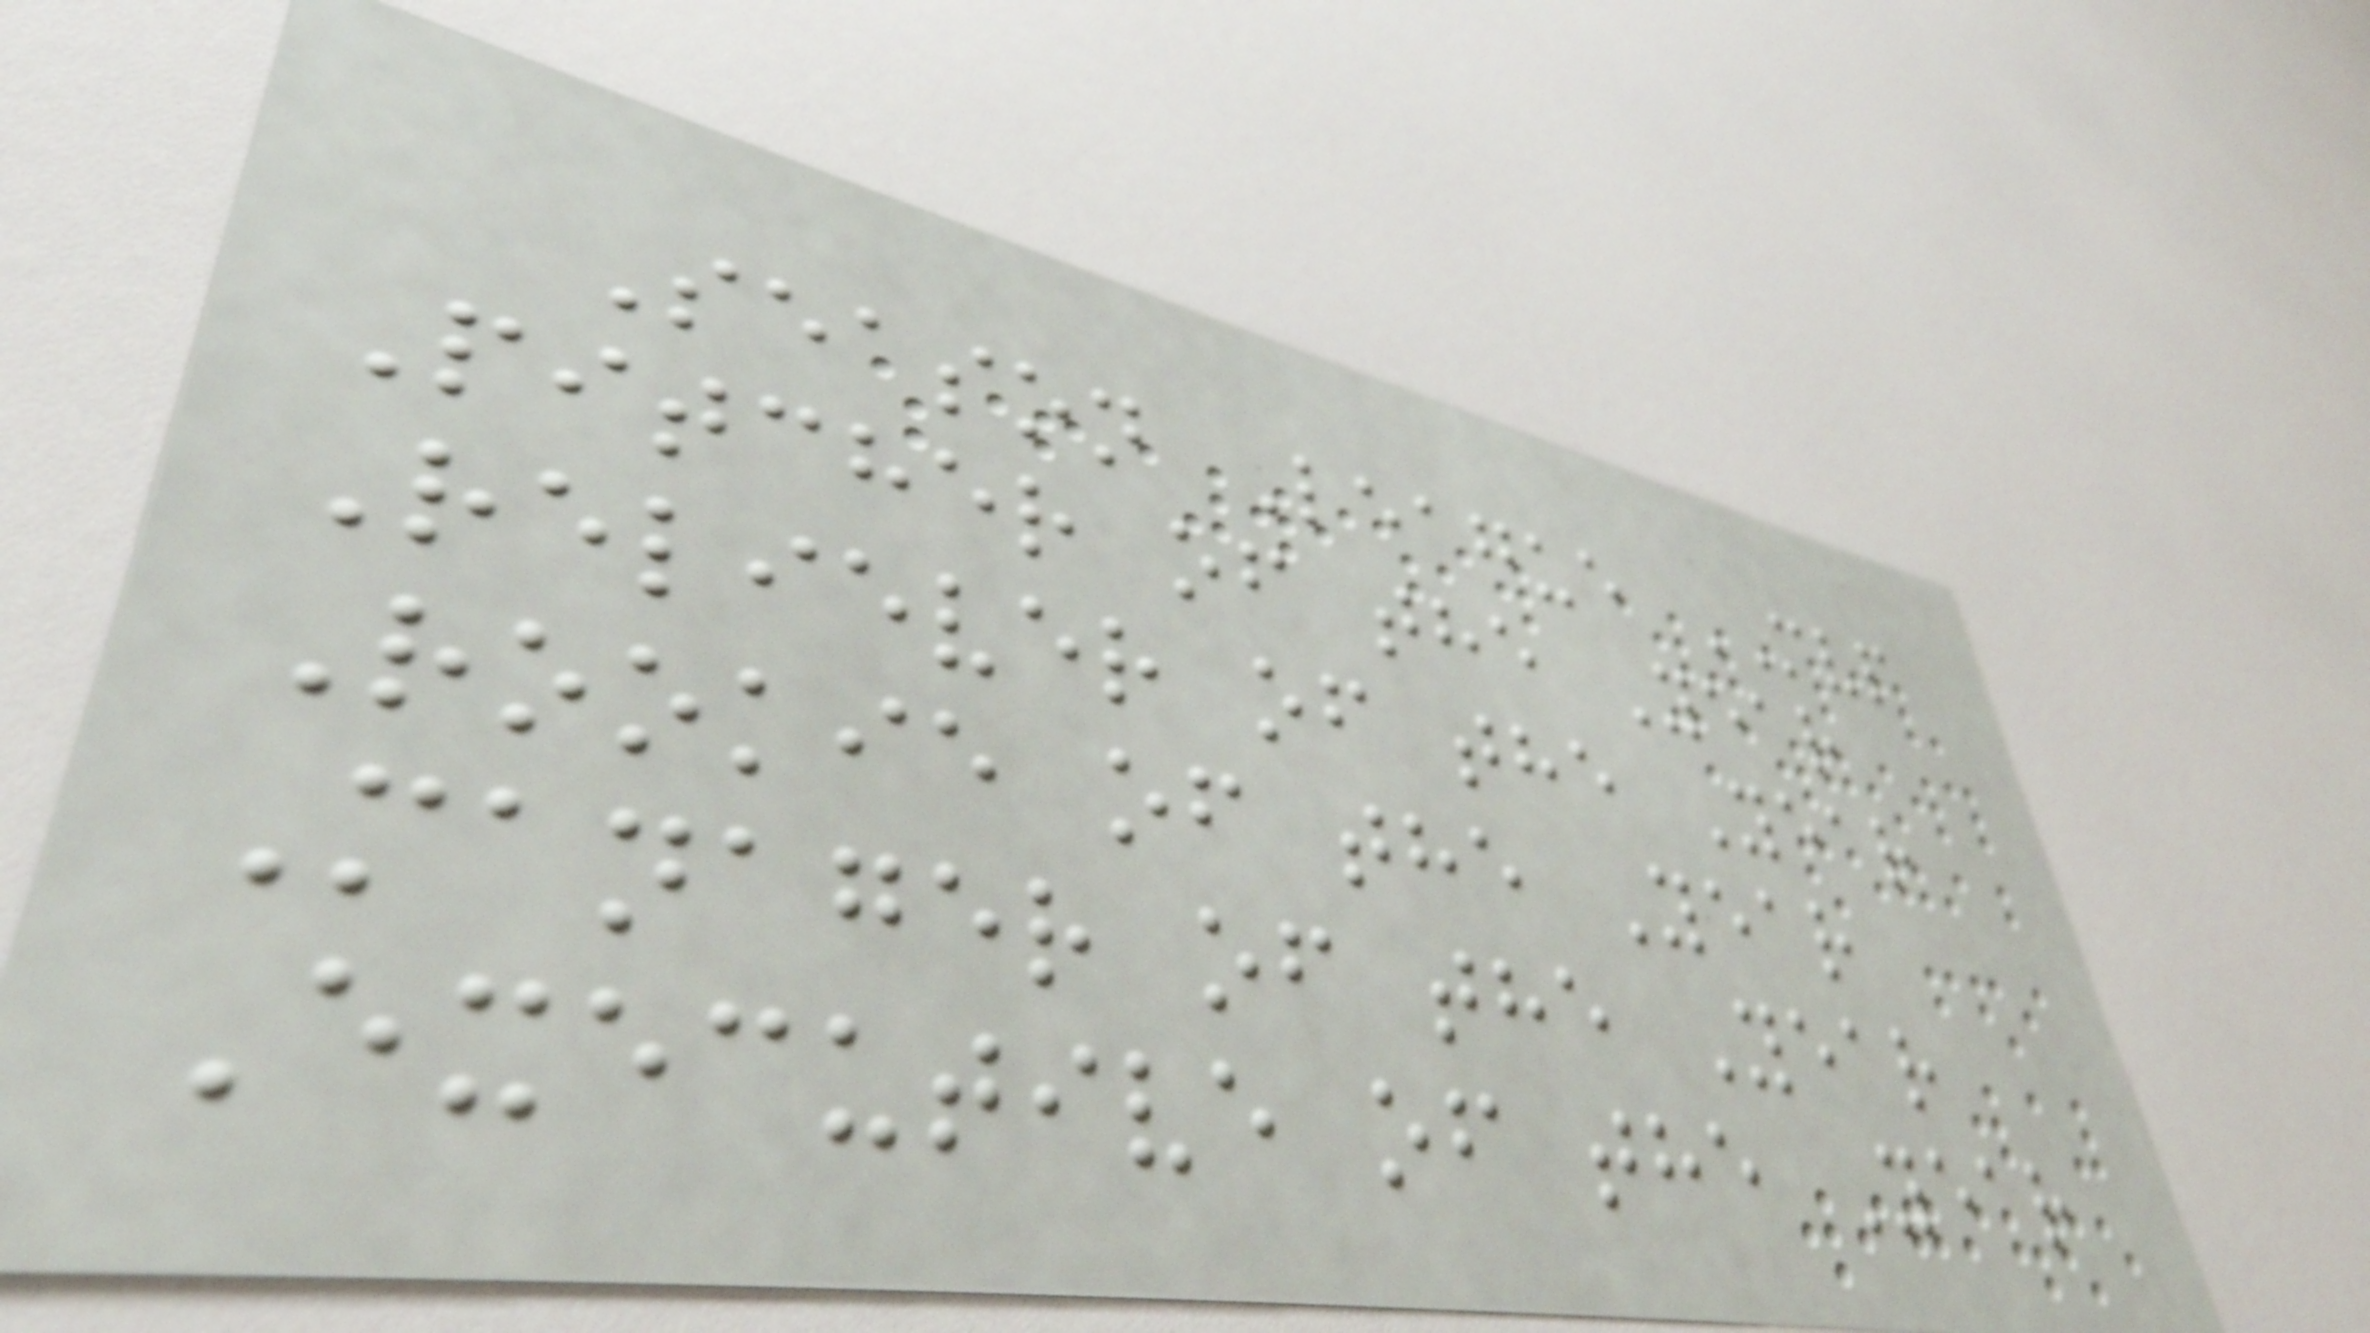Season League MVP
Pitcher of the Year
Reliever of the Year
Rookie of the Year
Manager of the Year
Executive of the Year
